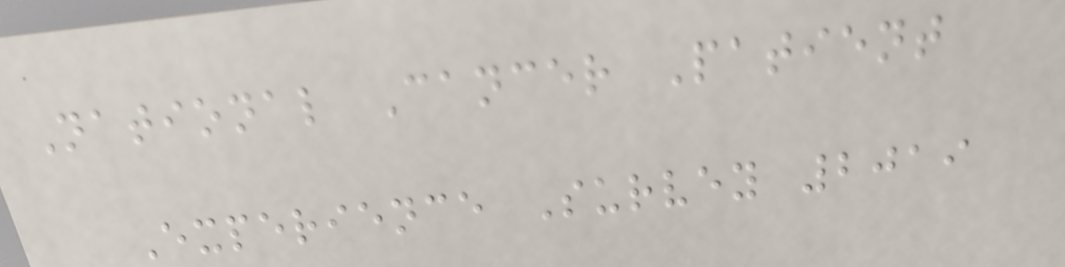National Cancer Patient
Experience Survey 2019
